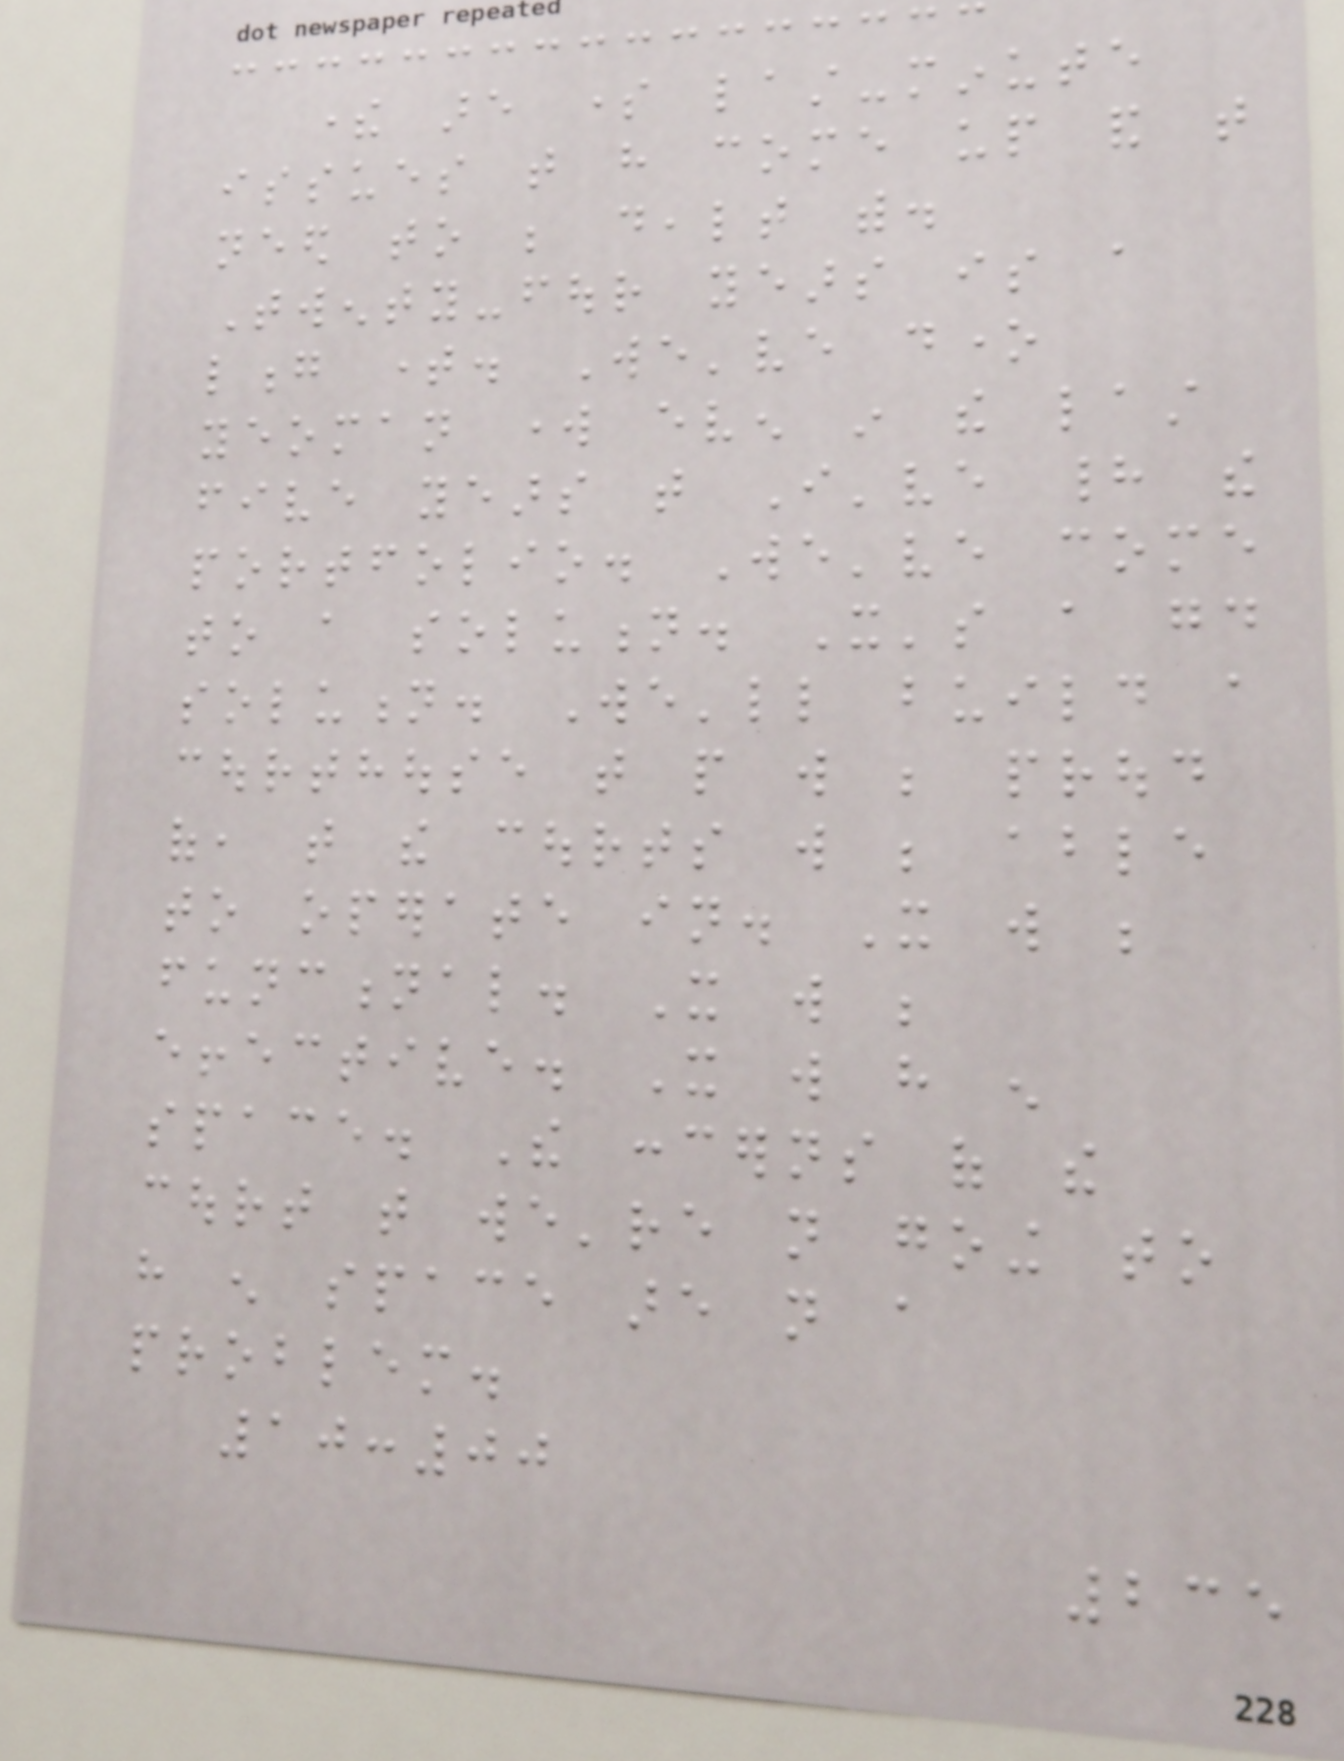there are some last-minute
issues that have come up and that
need to be dealt with.
Twenty-four years is a
long time. We've done
yeoman work even in the last
five years that I've had the
portfolio. We've come
to a solution. It's a good
solution. We'll build a
courthouse that people will be proud
of, that the courts will be able
to operate in. It will be
functional. It will be
effective. It will have enough
space. The concerns of the
court that we're not going to
have enough space are not a
problem.
10:00
235
